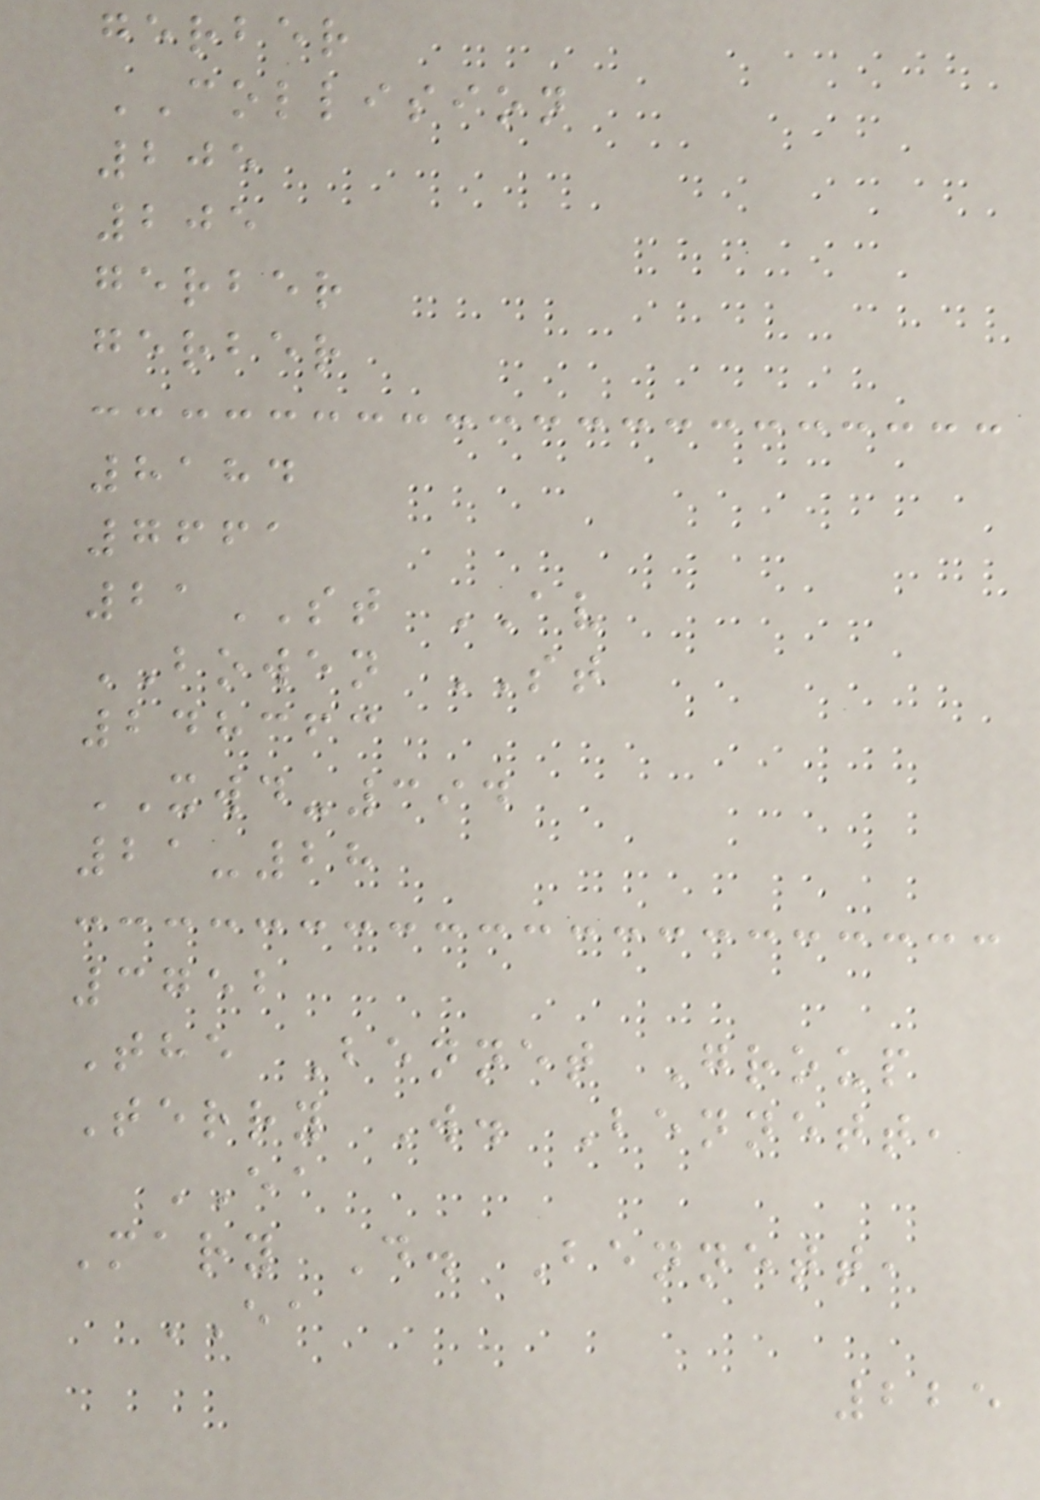gerber
COLLISION
205
205
gerber
gerber
8184
7661
21ST AV
BOWEN ST
248363
XWD-394
21-28
3752
The Bennet Group
Terry W. Bennett,
EA
Mary D. Bennett,
EA
225
